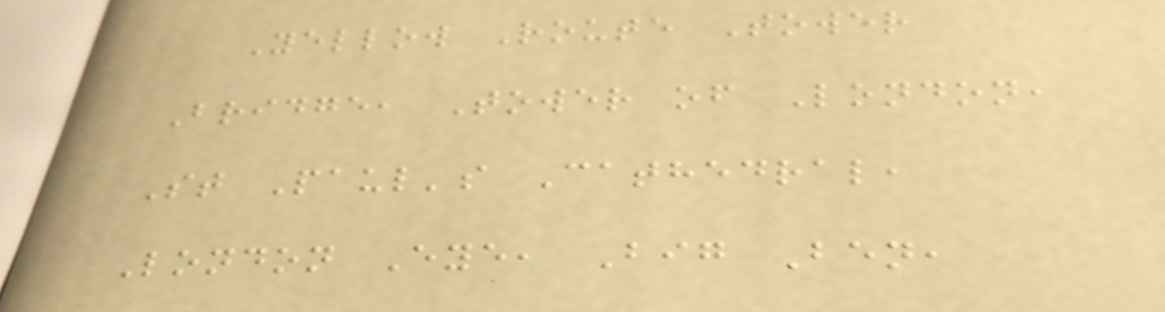Yellow Route Tower
Bridge, Tower of London,
St Paul's Cathedral,
London Eye, Big Ben,
